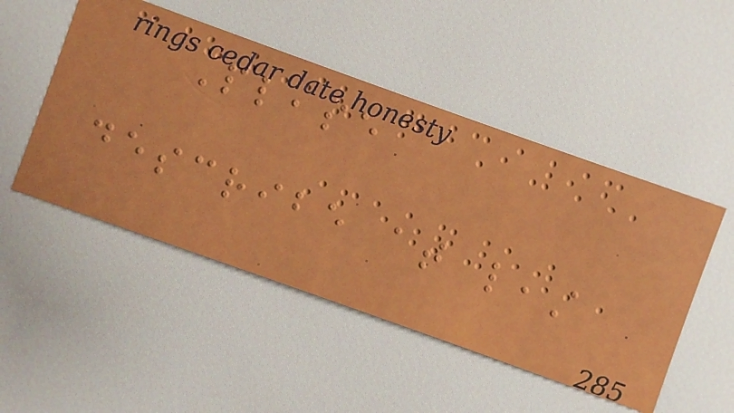Please
describe at least
